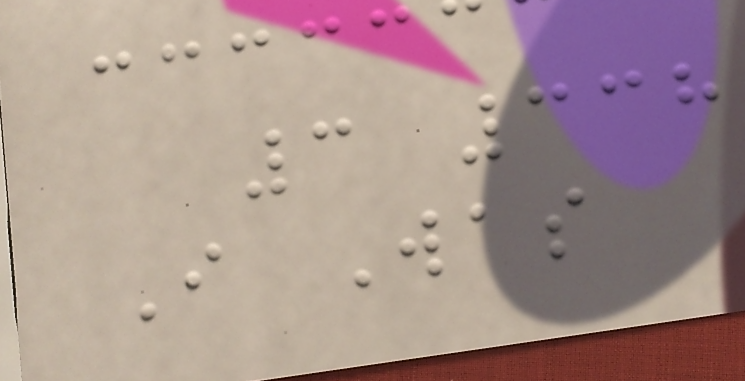3 338
I Was
